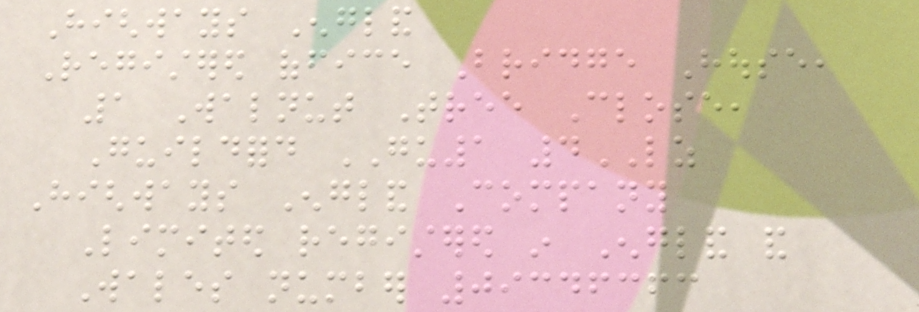Highways England
Registered office Bridge House,
1 Walnut Tree Close,
Guildford GU1 4LZ
Highways England Company
Limited registered in England and
Wales number 09346363
